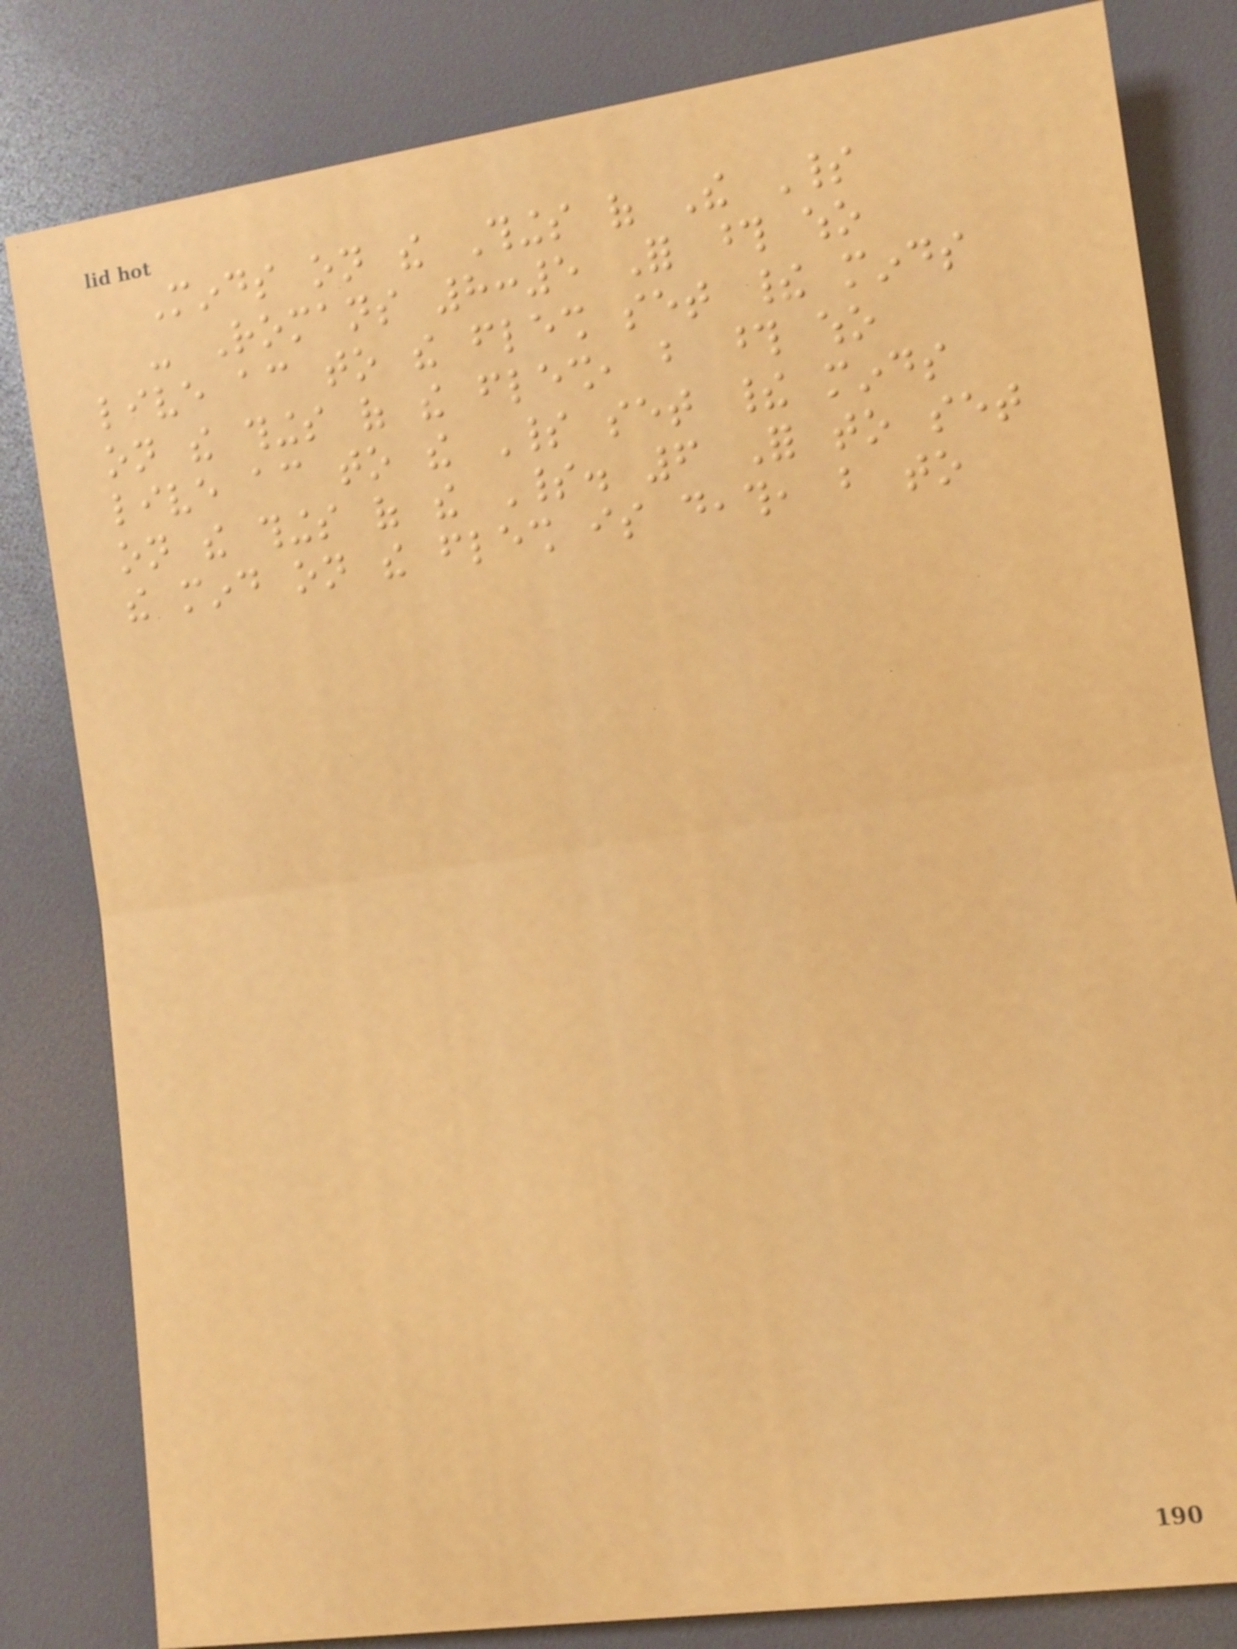Minds on the Things of The Spirit
- Romans 8:5 For those who
live according to the flesh set their minds
on the things of the flesh, but those who
live according to the Spirit set their minds
on the things of the Spirit. 6 For to set
the mind on the flesh is death, but to
